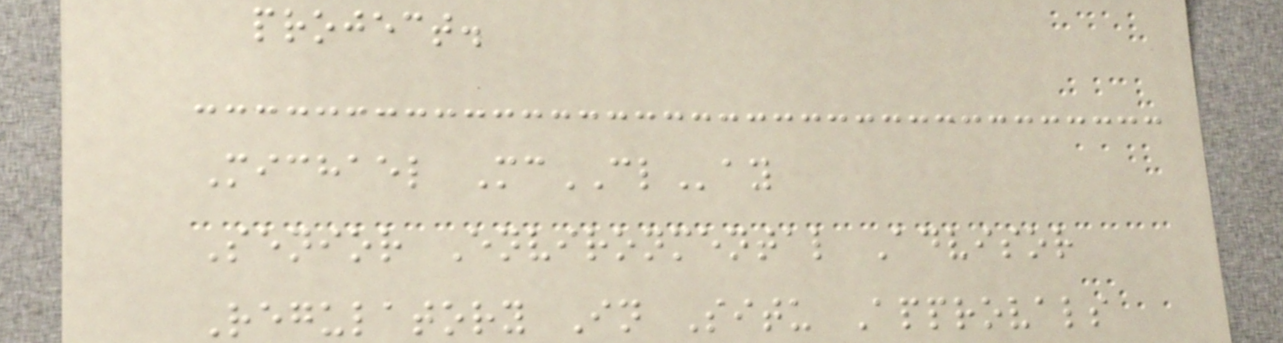project.
Michael McCLay
Senior Environmental Advisor
Regulatory In Situ Approvals
